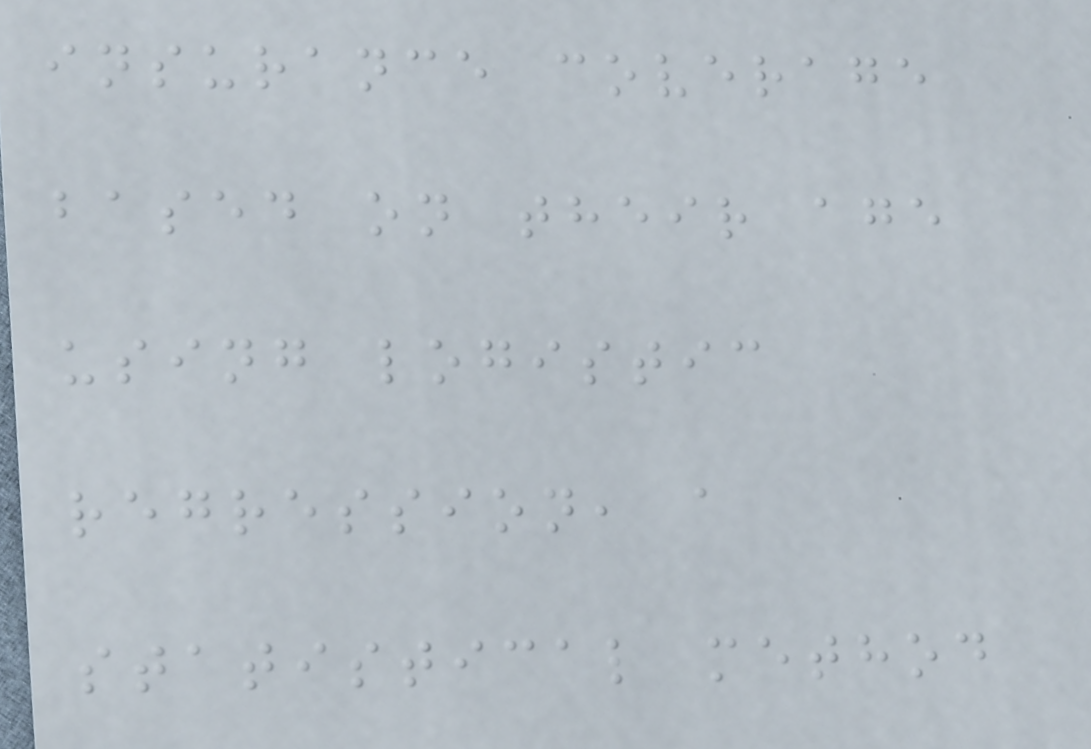insurance coverage
based on their age
using logistic
regression, a
statistical method
